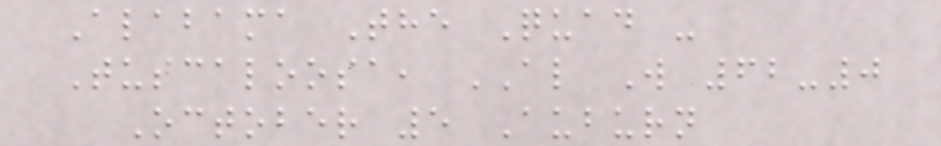Alabama The Quad -
Tuscaloosa, AL W 62-0
October 5 Auburn
